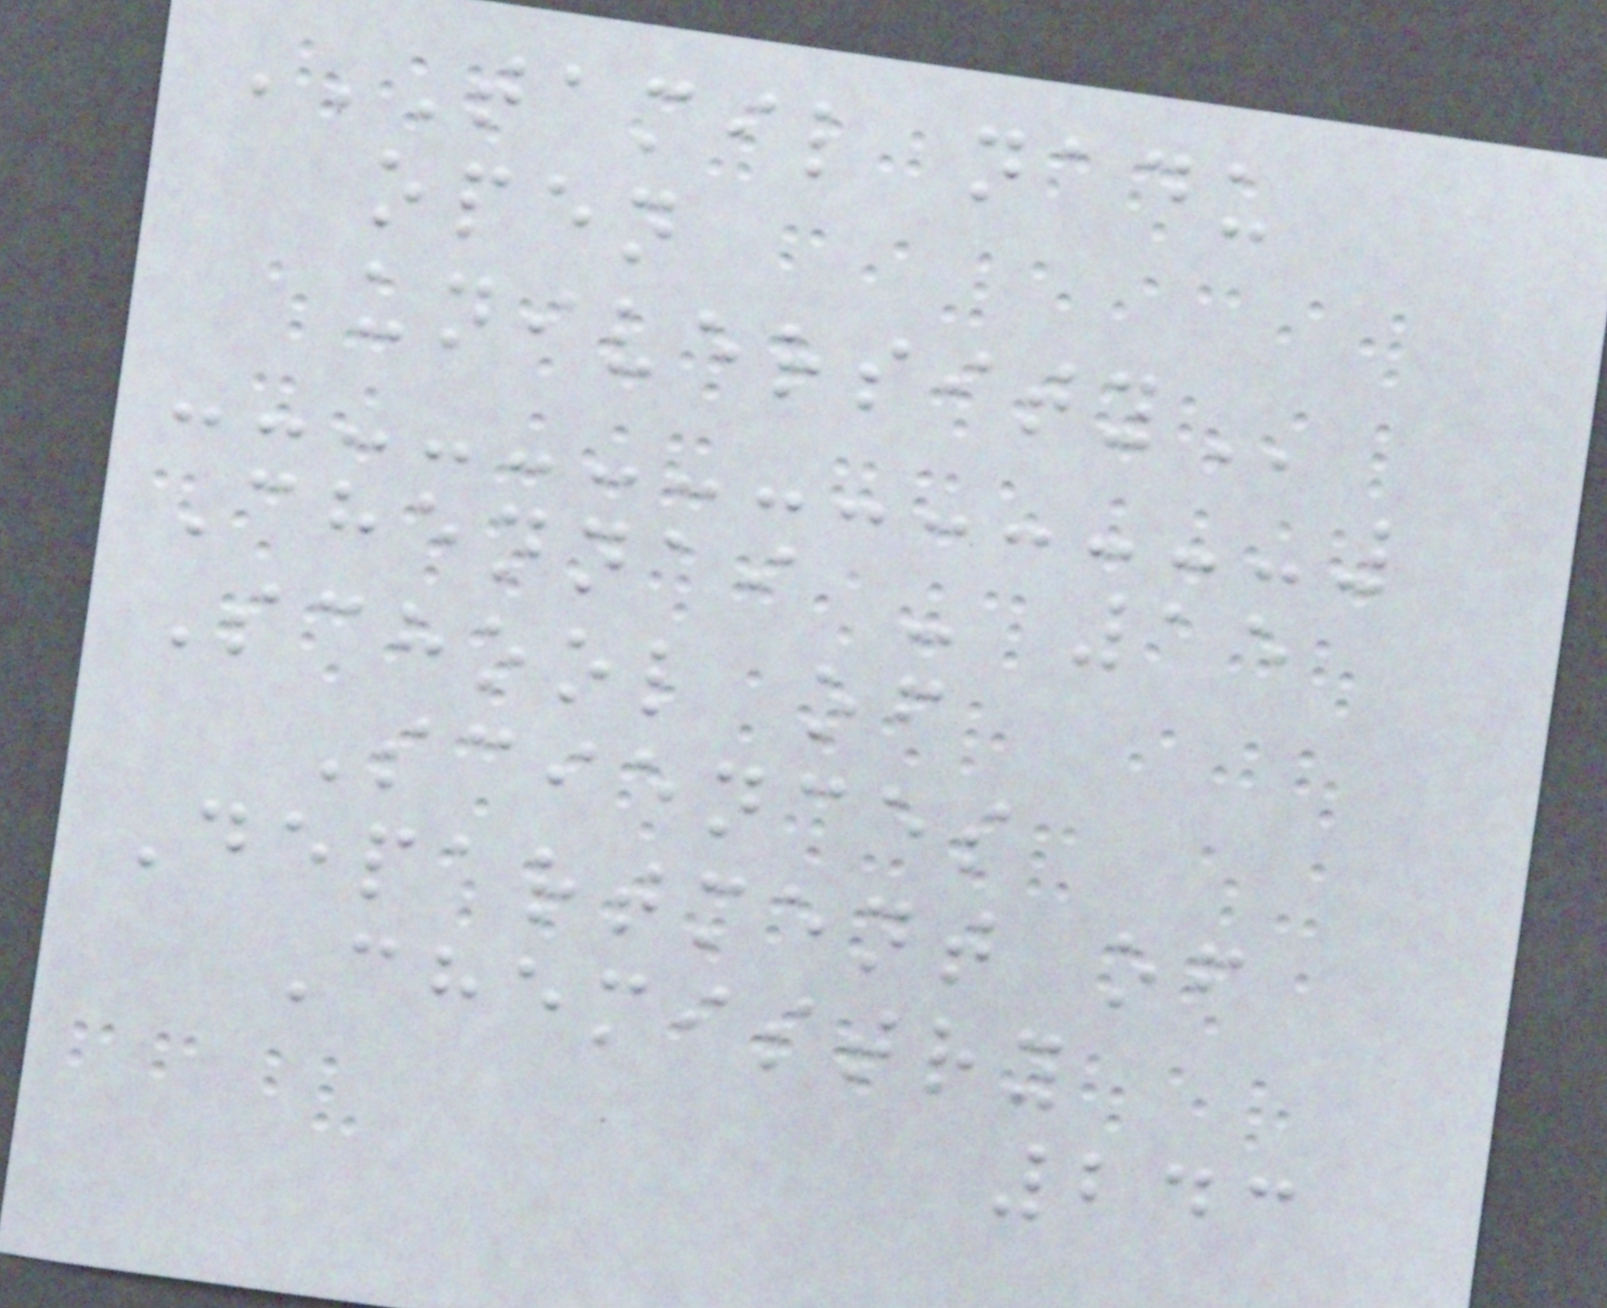TAMIL NADU
OPEN
UNIVERSITY
Chennai - 15
School of
Sciences
Department of
Chemistry
243
